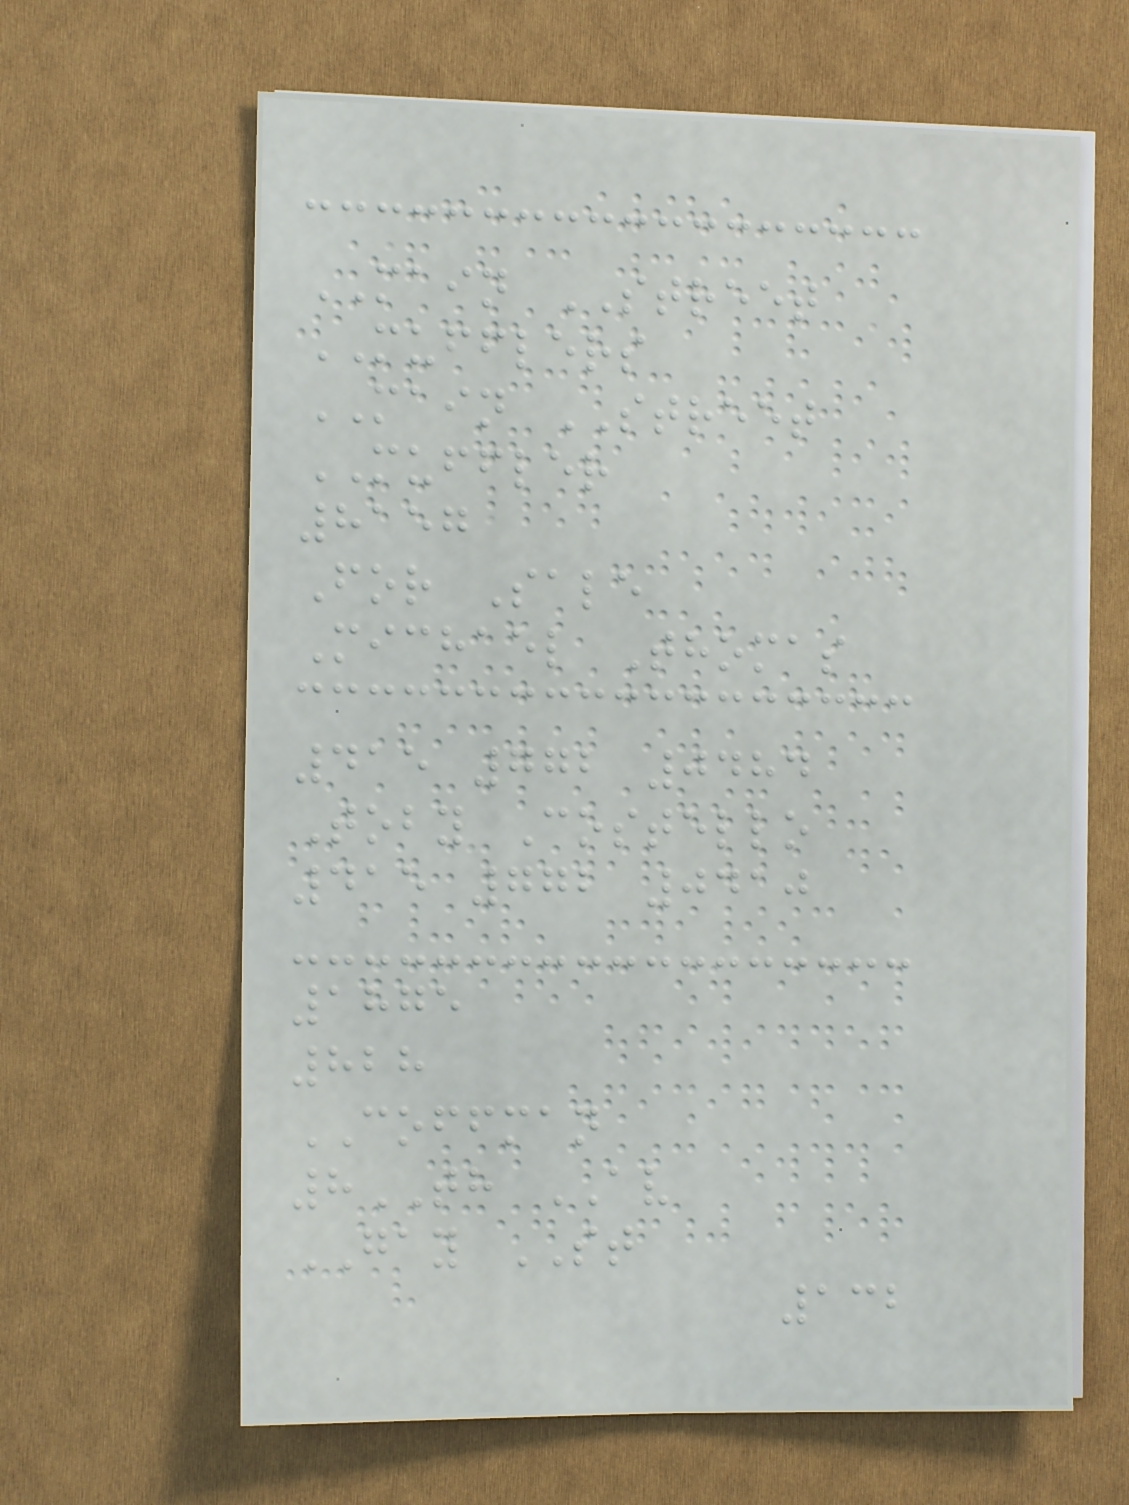MAIN STREET
MUFFLERS
MAIN STREET
MUFFLER
8157
For Sale
Michael Thomas
415 772 0484
Toby Costello
415 772 0410
1875
828
COFFMAN
8TH AV
GAY ST
132
